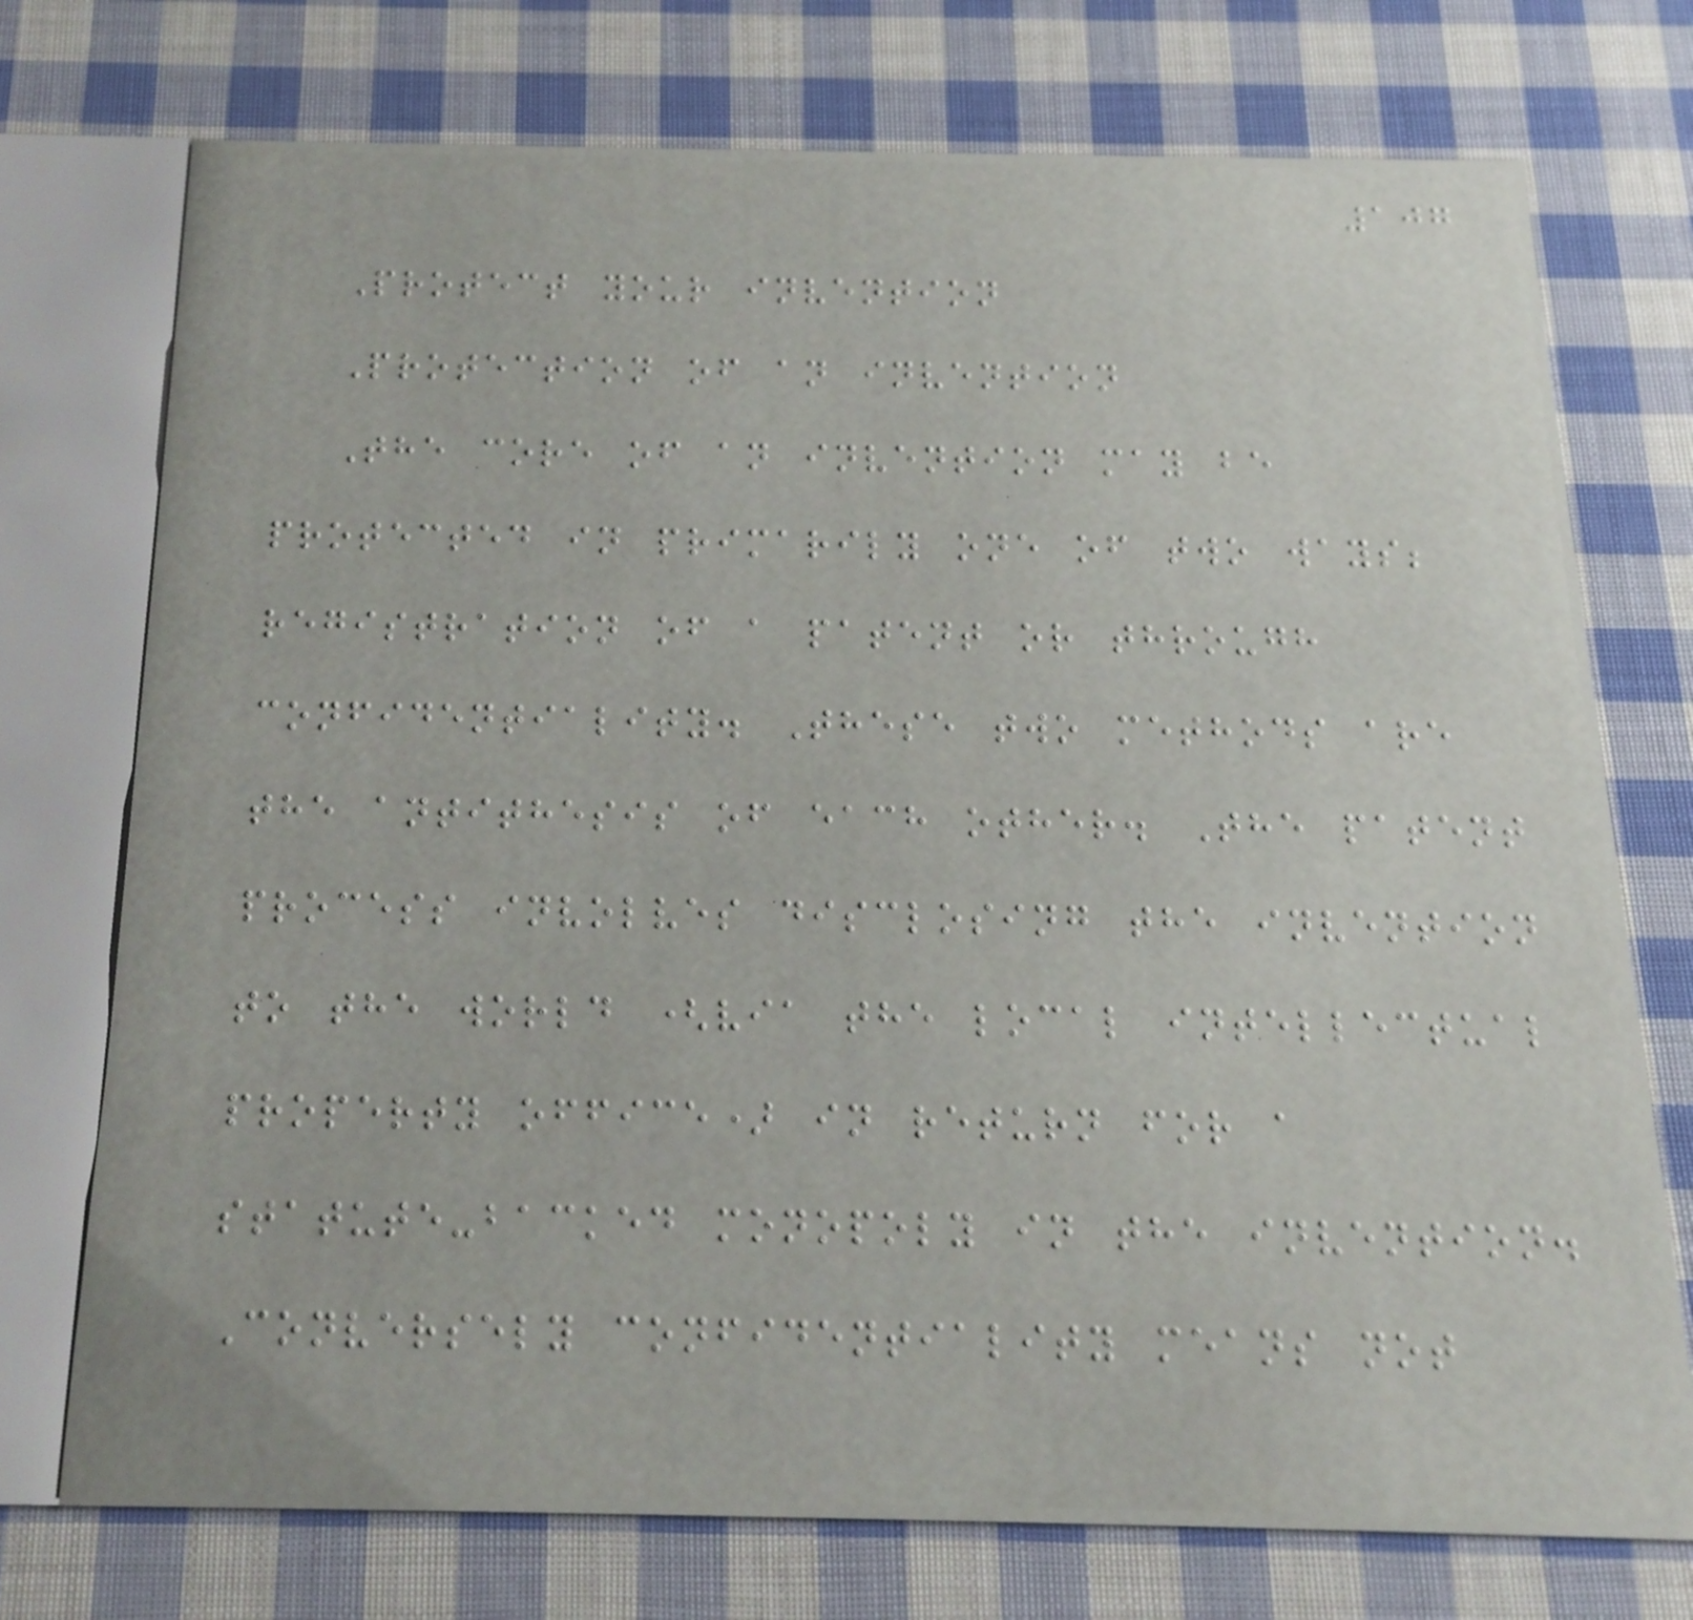107
Protect your invention
Protection of an invention
The core of an invention may be
protected in primarily one of two ways;
registration of a patent or through
confidentiality. These two methods are
the antithesis of each other. The patent
process involves disclosing the invention
to the world (via the local intellectual
property office) in return for a
statute-backed monopoly in the invention.
Conversely confidentiality means not
